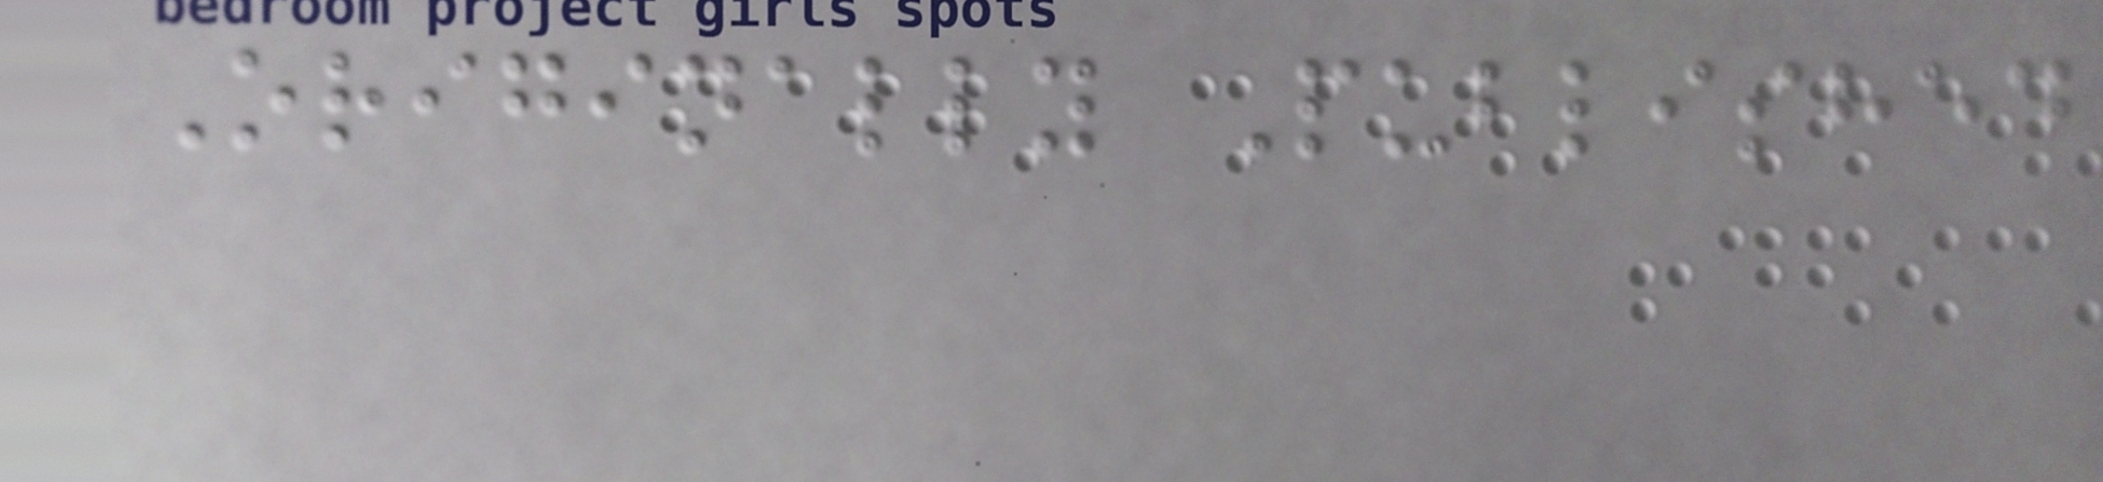Originally Published
